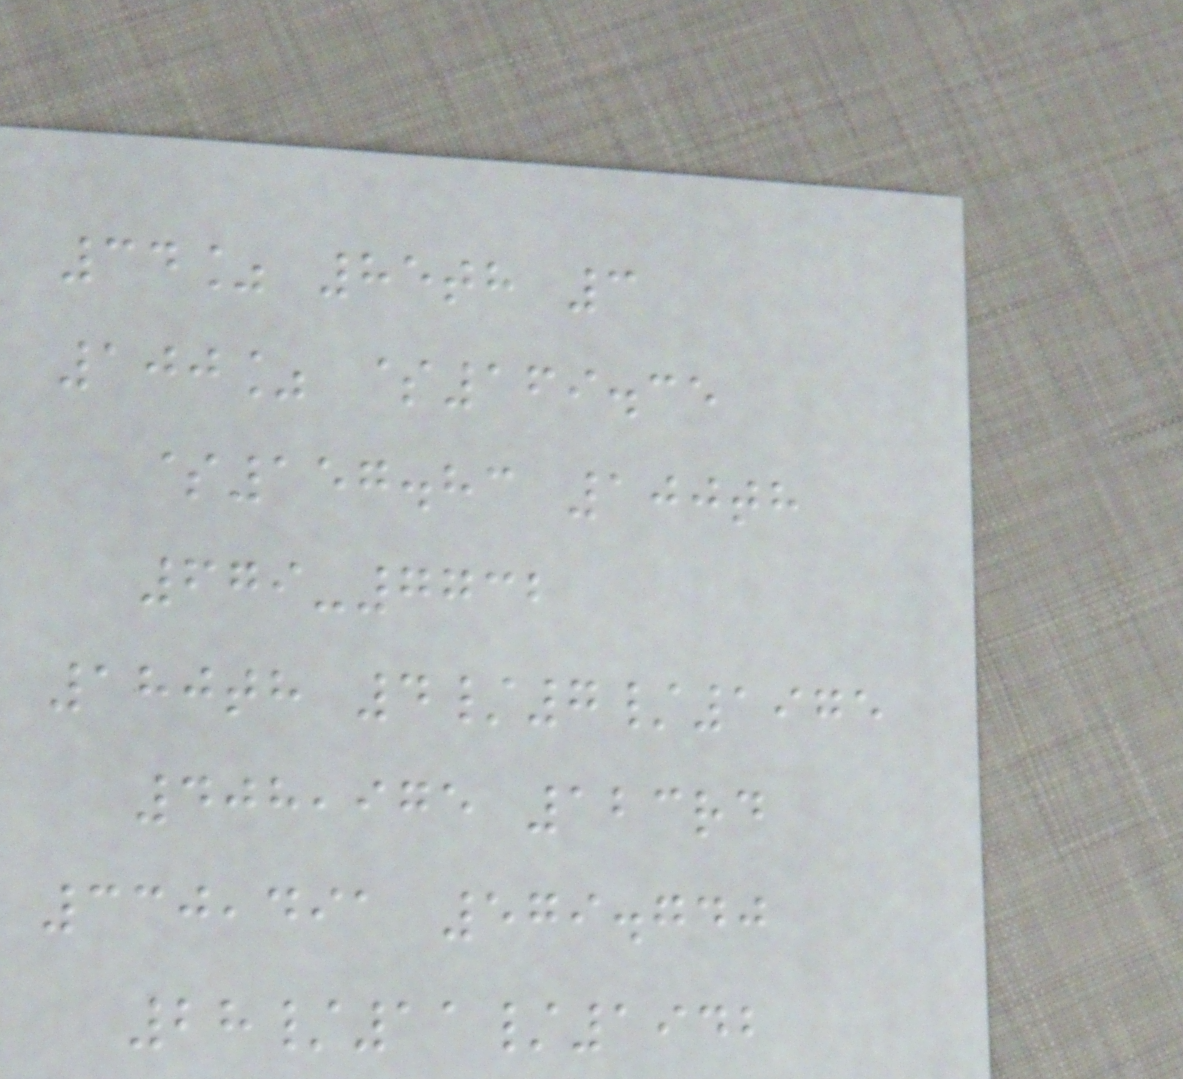34% 85th 3
100% $169.35
$157.83 100th
679-7732
180th 4/7/1975
408,975 123rd
330,491 579.740
28/11/1942
